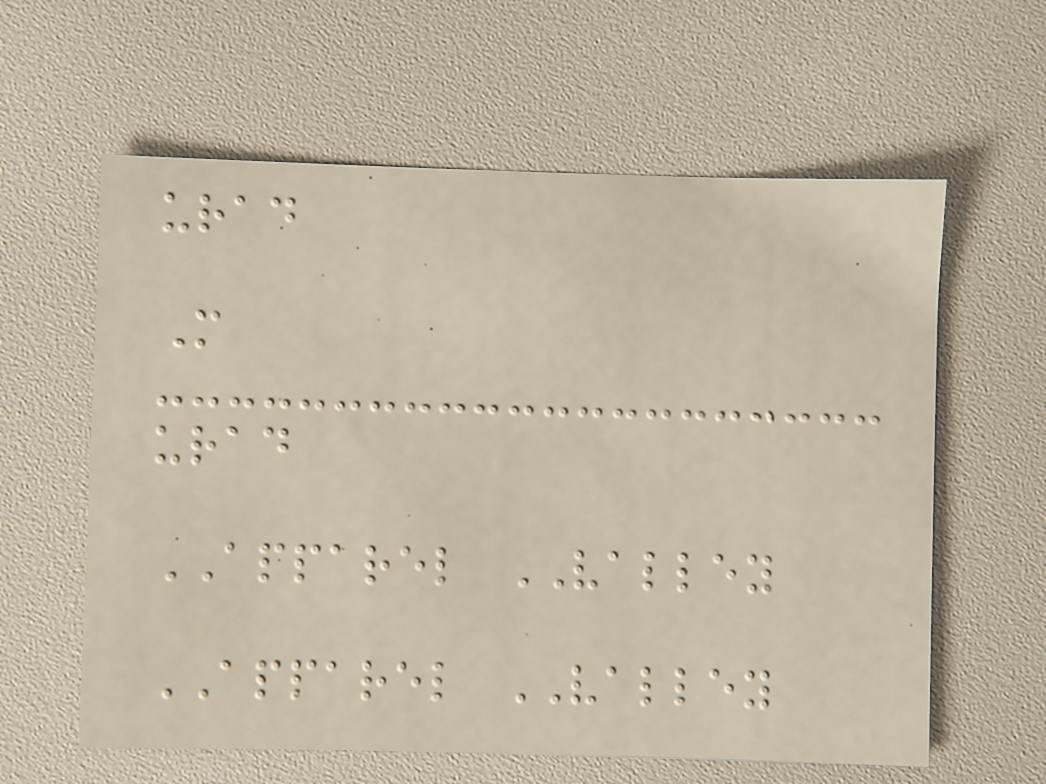urad
M
urad
APPAREL VALLEY
APPAREL VALLEY
